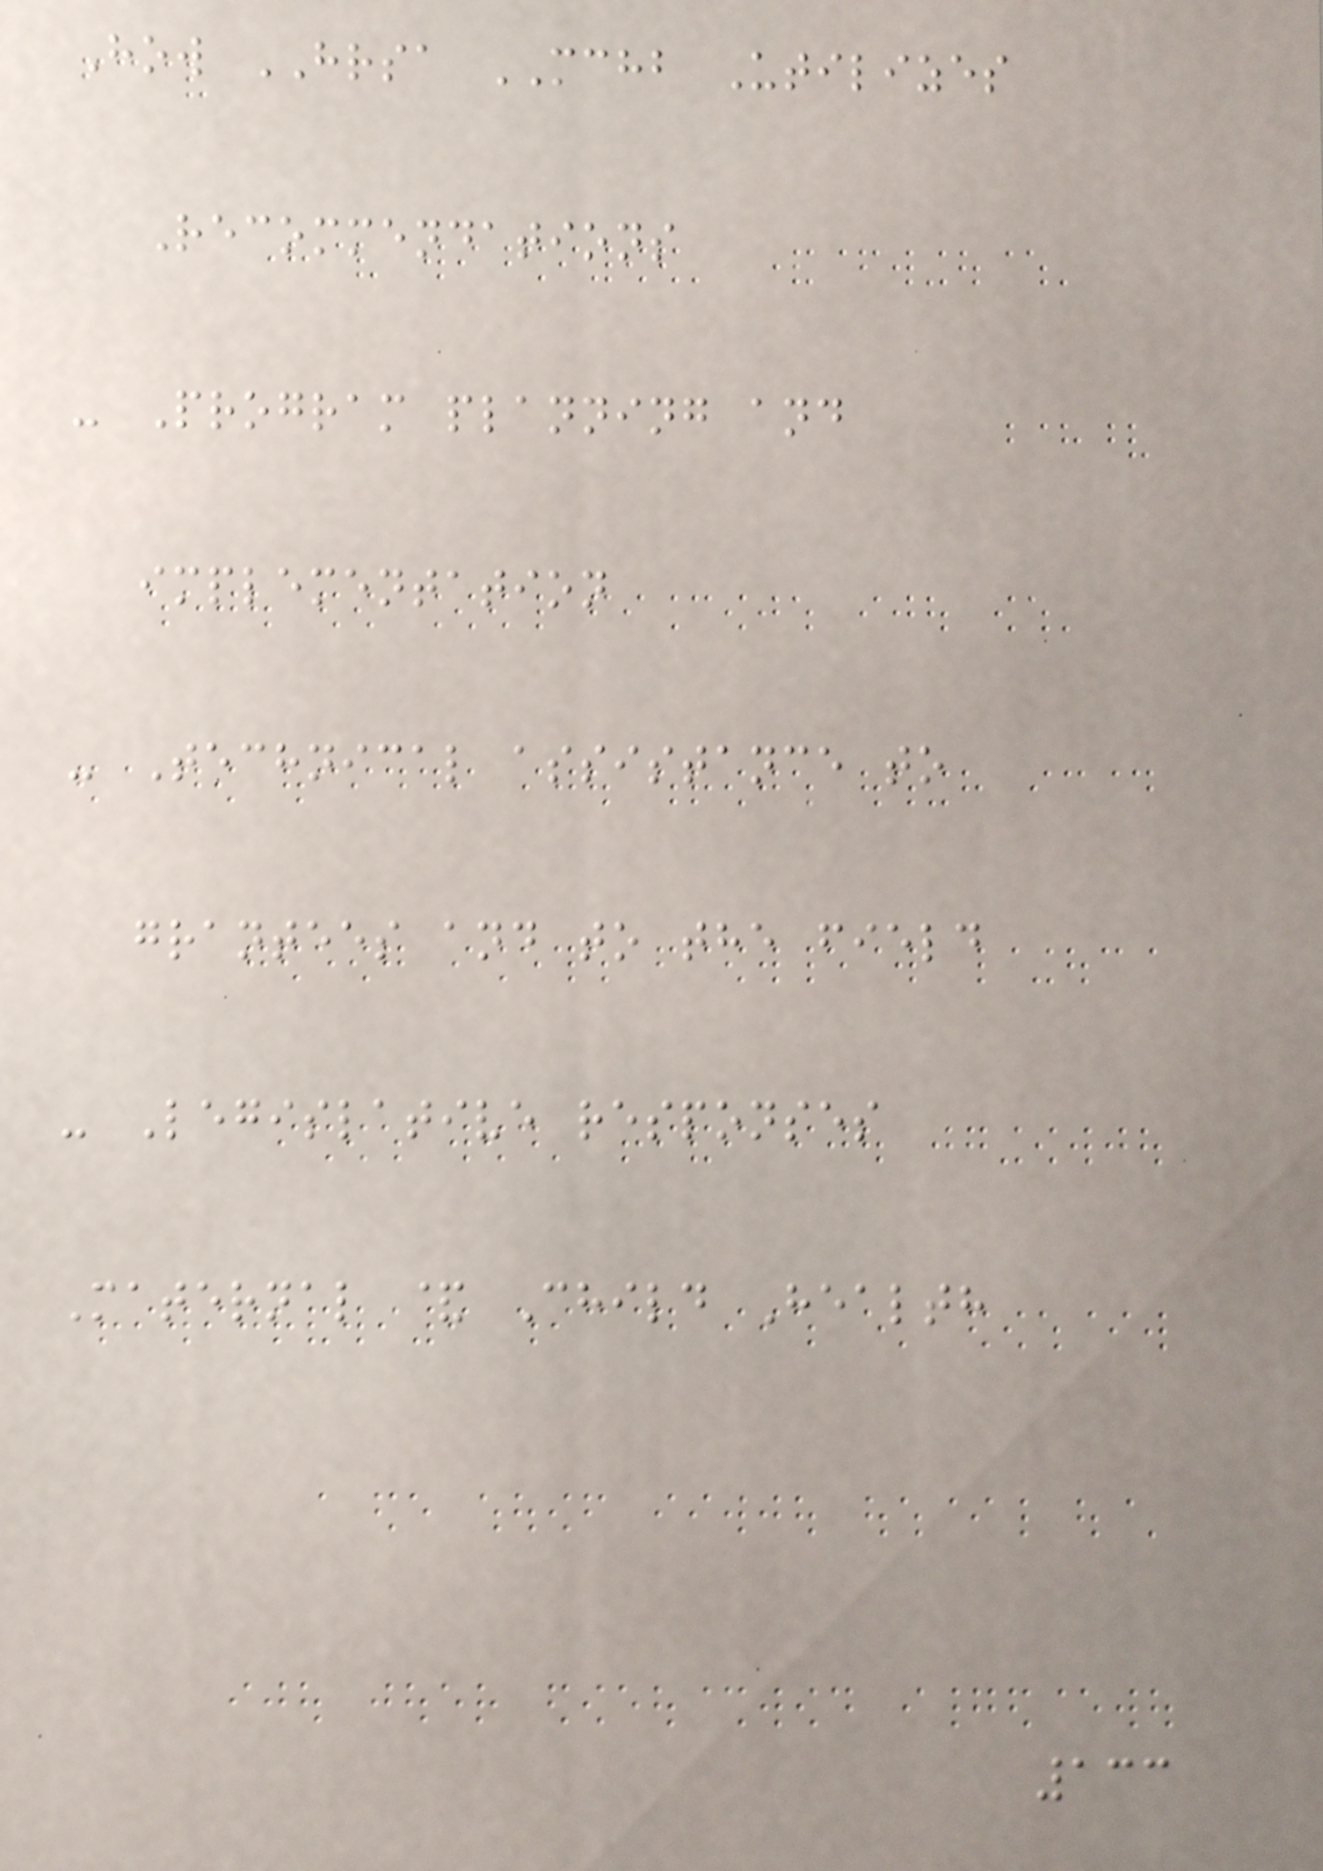How HRSA MCHB Utilizes
Recommendations
- Program planning and
implementation
- Technical assistance to
grantees and to the field
- Legislative responses
Maternal & Child Health
133
